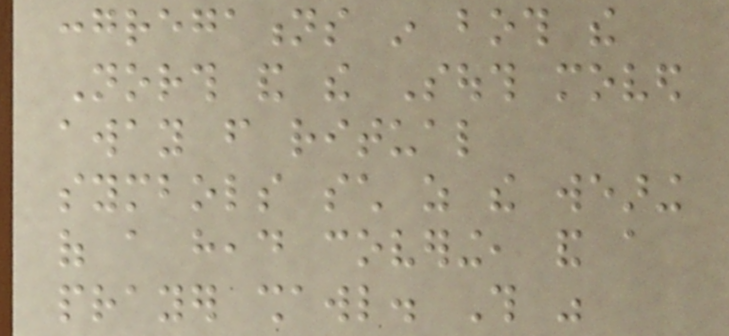congregations in both the
North and the South moved
away from ritual
symbols such as the wearing
of a head covering, and a
prayer shawl. This was
